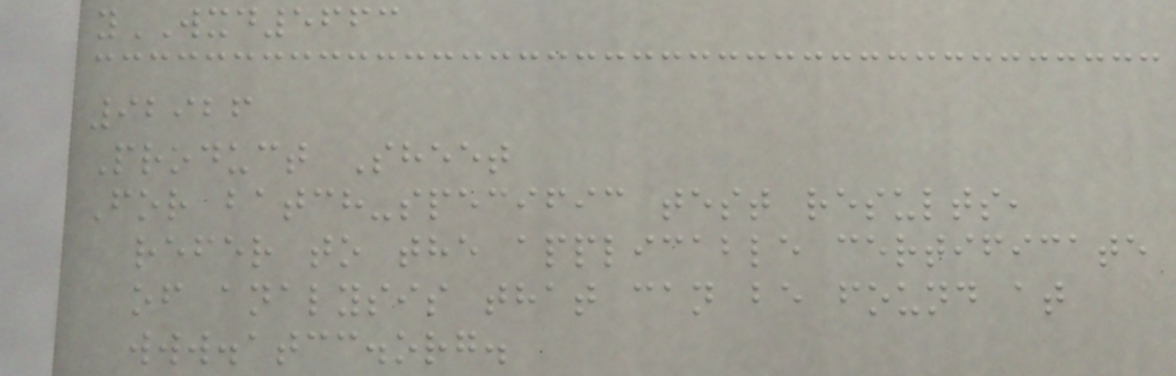yWXD5663
92926
Product Sheet
For batch-specific test results,
refer to the applicable certificate
of analysis that can be found at
www.atcc.org.
